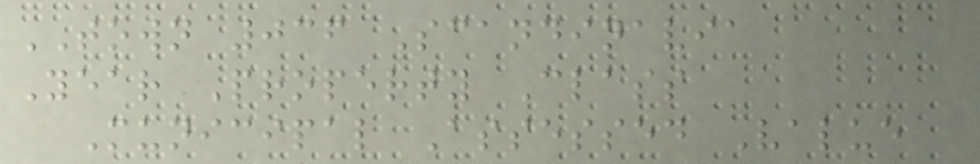TOWN 036 Scandinavia
Year Property Class
Municipal Assessed Value
